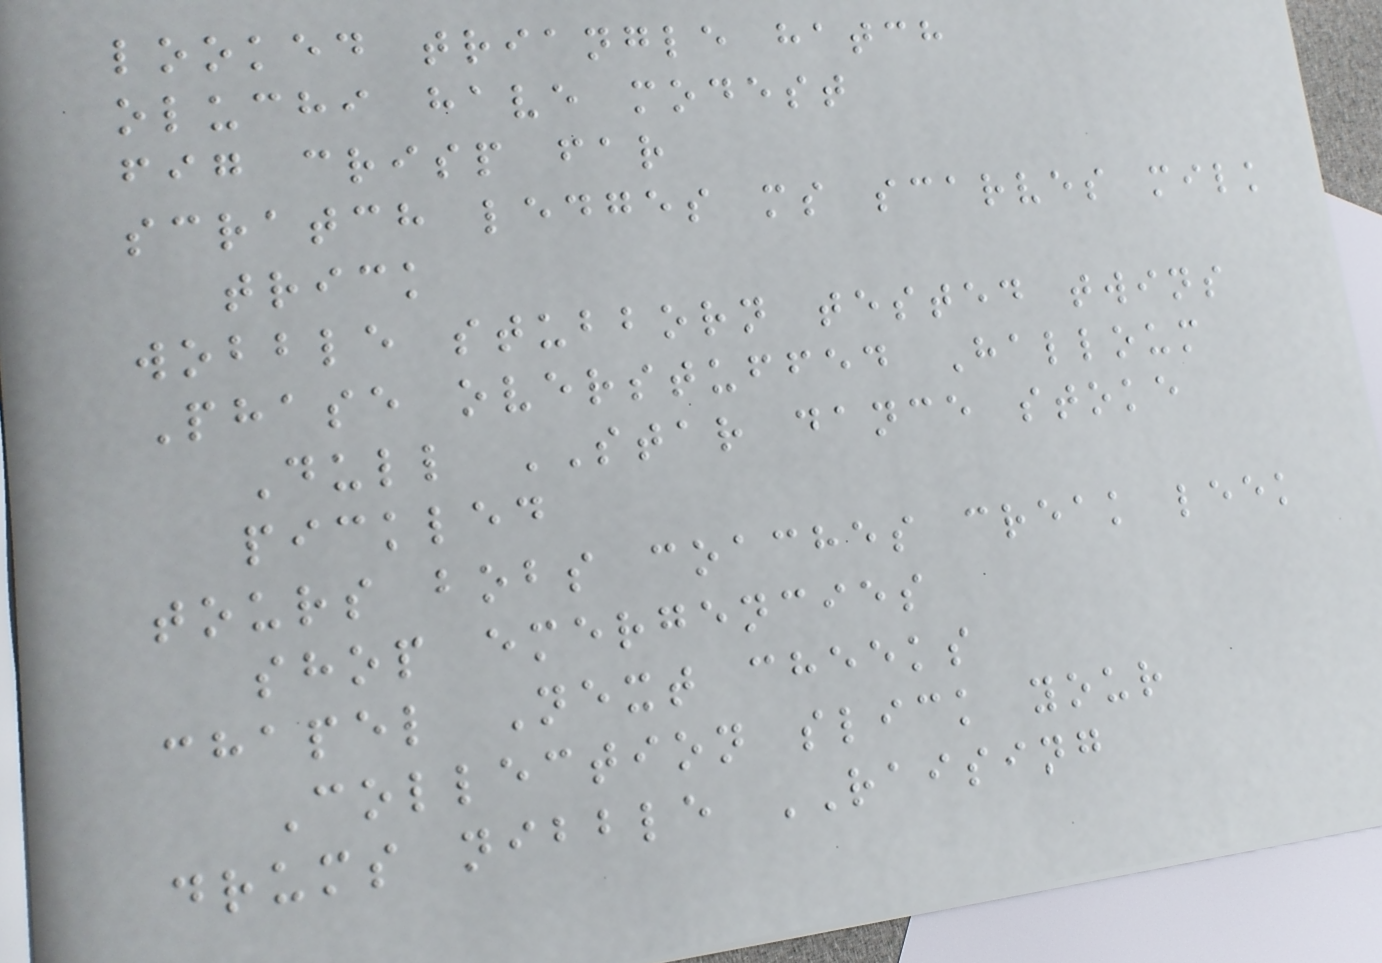looked triangle hatch
oluchi have modest
fig crisp far
scratch ledges ms scarves milk
trick
wobble stubborn tested twins
Phase overstuffed Halloum
Dull STAR dance stoke
pickled
tours bobs coaches creak leek
shop emergencies
chapel Next cheeks
Collection slick your
drums nibble RAISING
